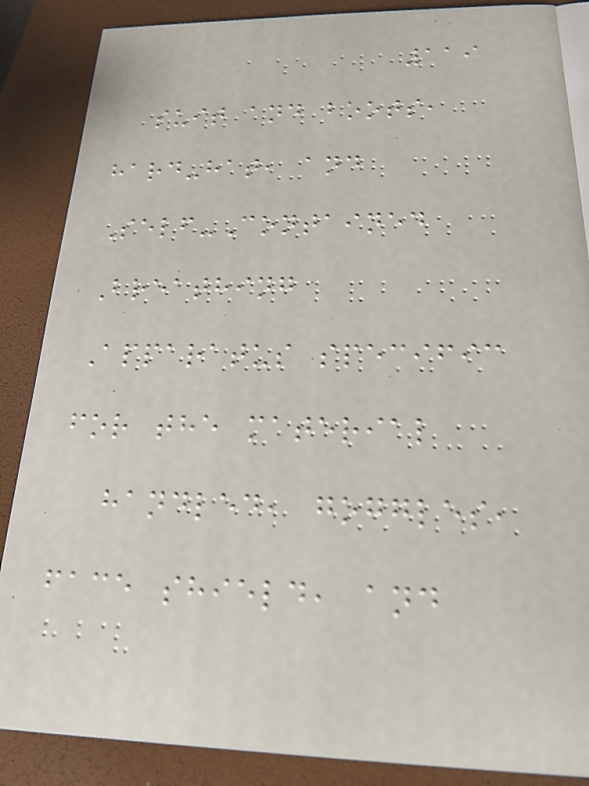119
suit and boots,
hard-hat, and
Self-Contained
Breathing
Apparatus specific
for the material
handled, goggles,
face shield, and
